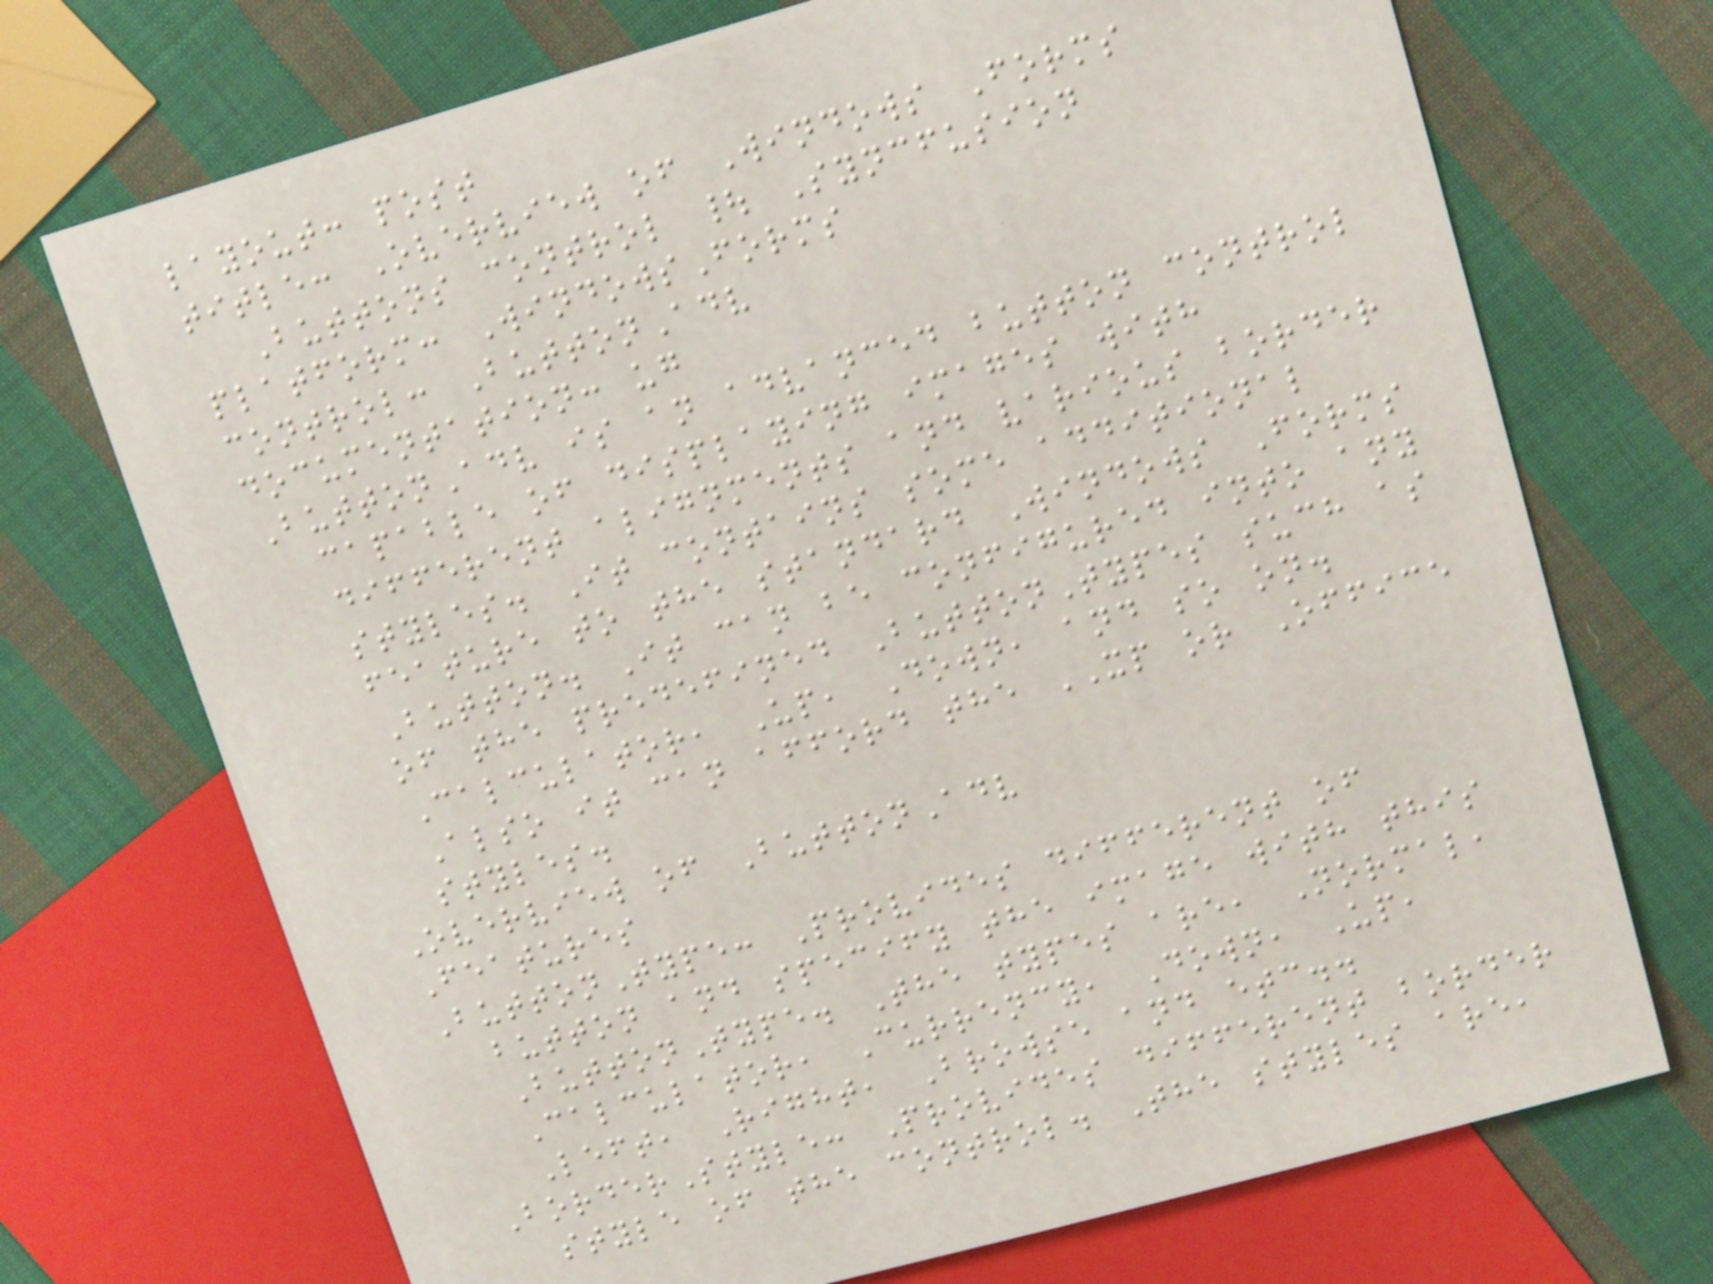layout: post
title: Overview of Windows Forms
Buttons control | Syncfusion
platform: WindowsForms
control: ButtonAdv
documentation: ug
ButtonAdv is an advanced button control
capable of displaying images with
different alignments and various border
styles. It contains some additional
feature to the standard Windows Forms
Button. It can be configured into any
of the predefined ButtonTypes such as
Calculator, Up, Down, and so on.
Also it can afford the XP or Office
styles.
Overview of ButtonAdv
Features
ButtonType: Provides different of
button and specify the image with this
ButtonType. The types are, Normal,
Calculator, Currency, Down, Up,
Left, Right, Browse and etc..
BorderStyle: Provides different border
style of the control. The styles are,
